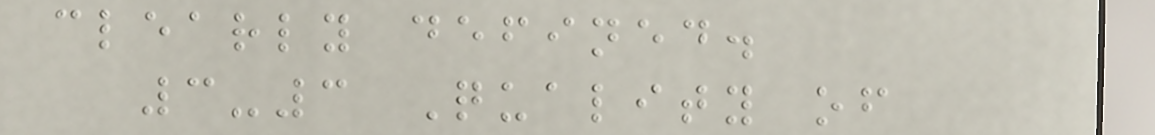clearly defined.
3-3 Quality of
